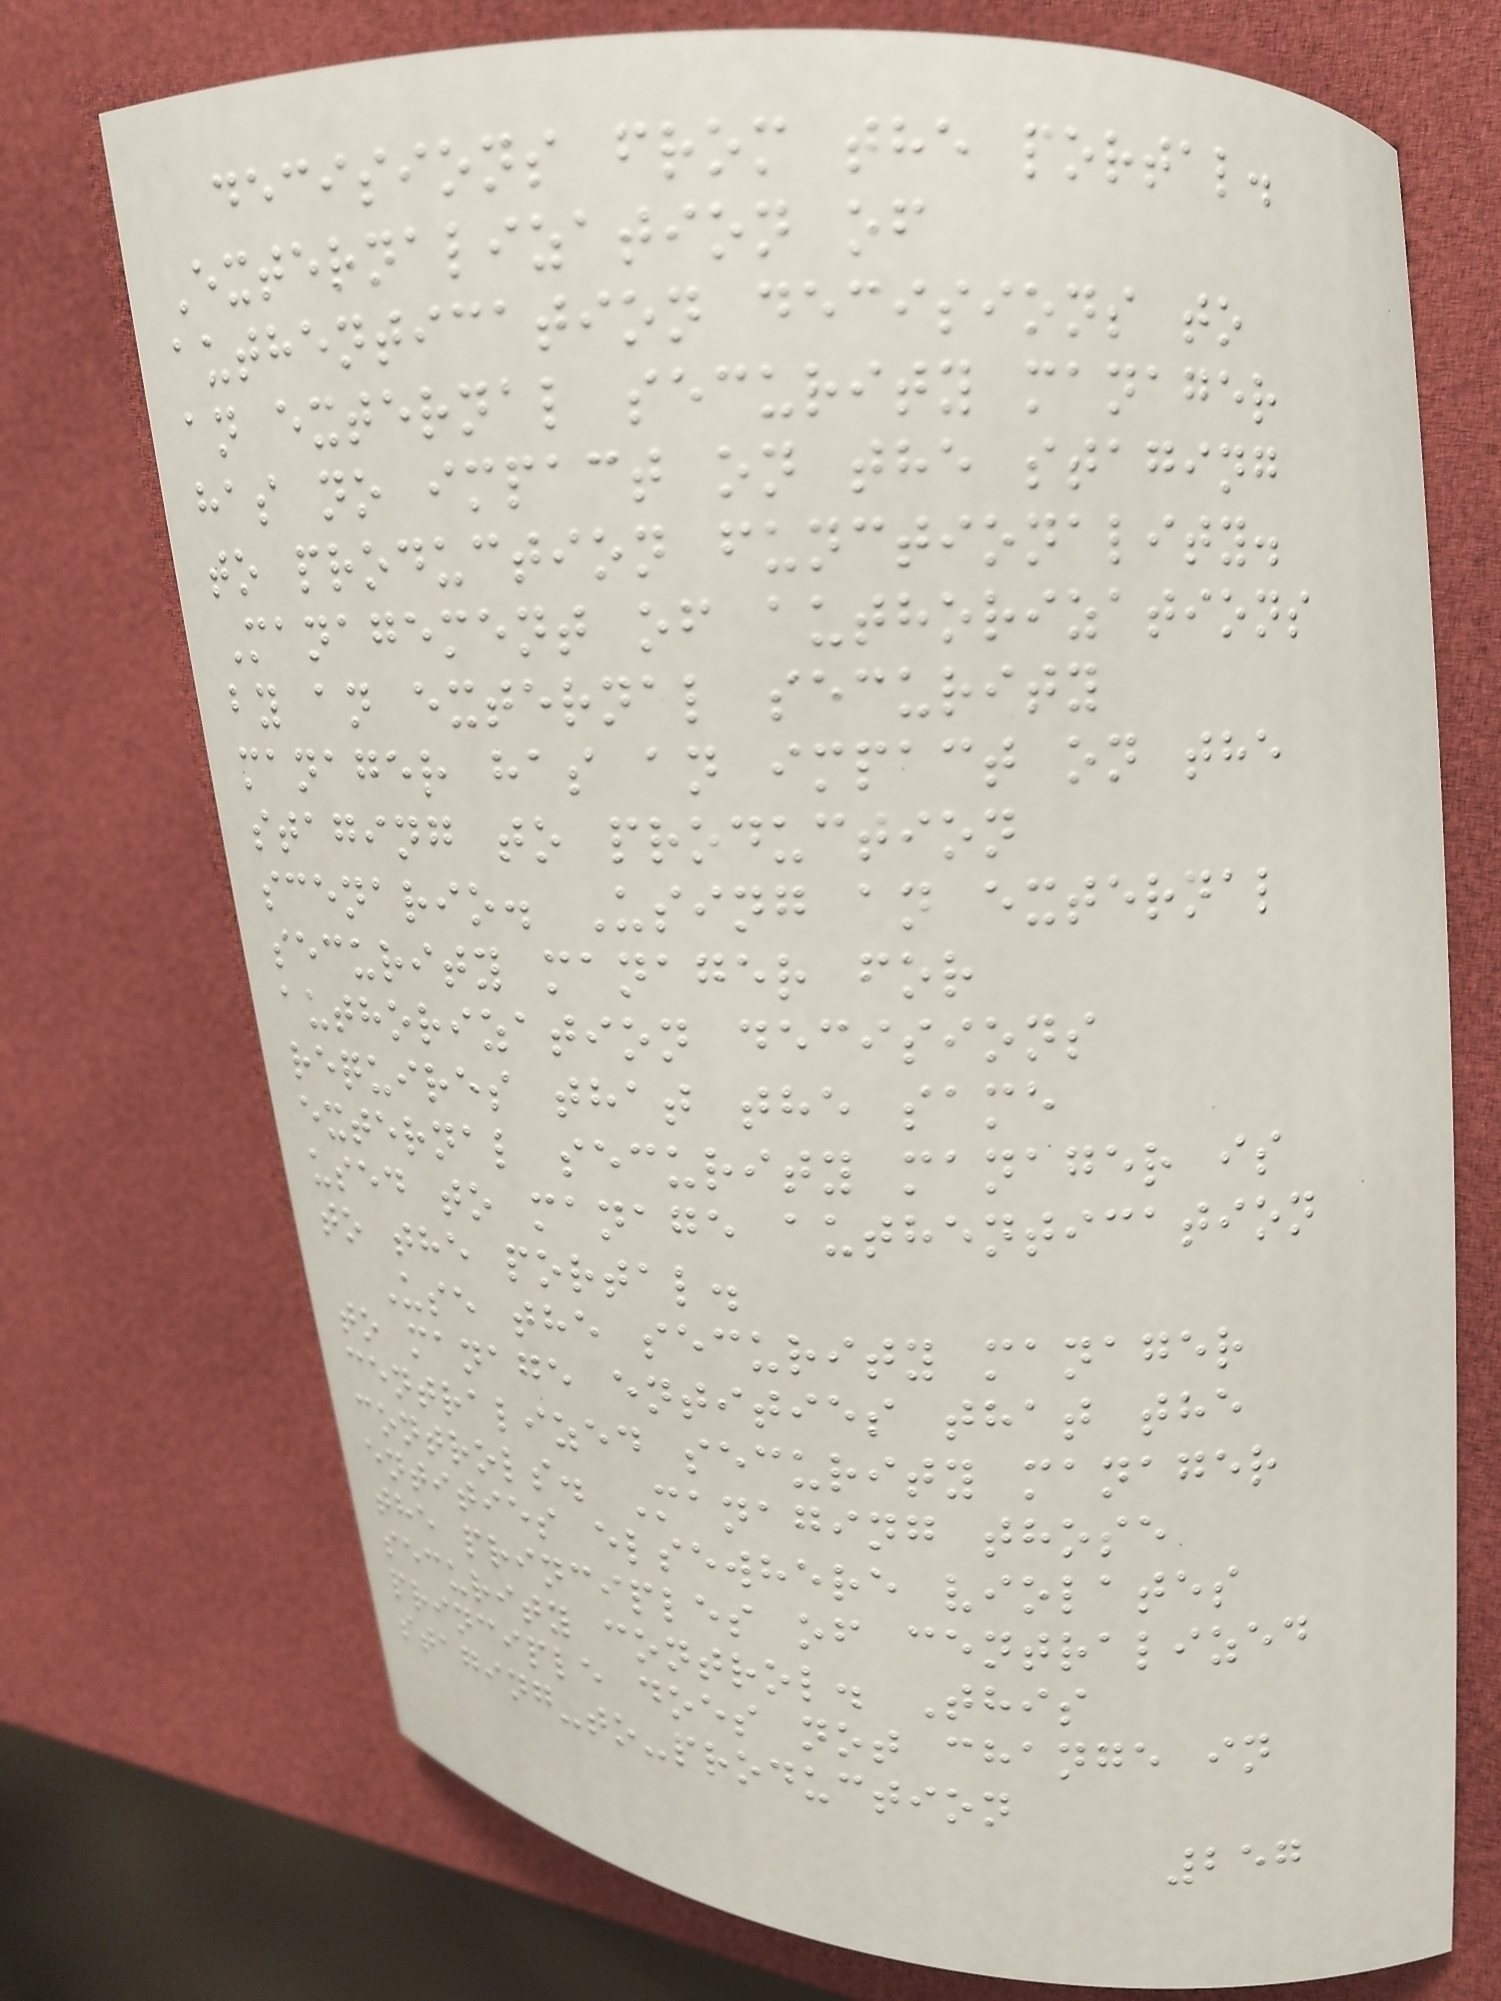decisions from the portal.
Externalization of
authentication decisions to
an external security manager
has no impact on the staging
to production functionality.
Management of authorizations
by an external security
manager has an impact on the
staging to production
scenario. Using an external
security manager for
authorization decisions
requires that the same
external security manager is
used to manage authentication
to the portal.
Use the security manager
to manage entities that the
centralized security manager
controls. Managing those
entities elsewhere violates
the principles of centralized
security control. This
principle does not change in
staging-to-production
257
